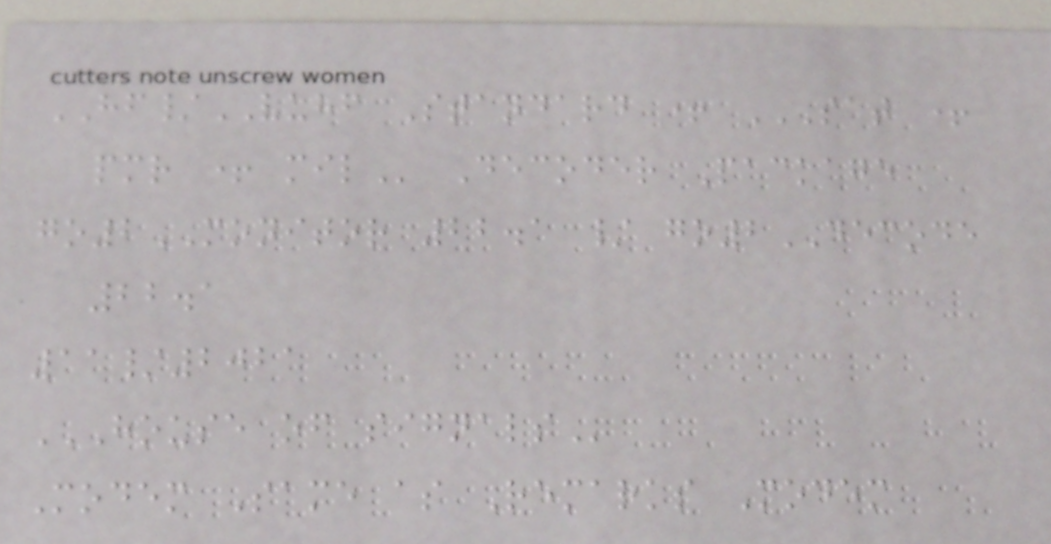HF/VUHF Standard + SAT +
PMR + MIL Decoder Package
go2MONITOR 22.1 / go2DECODE
22.1
11/2021
HOUSE OF SIGNALS
Modem Same as Remarks Modem
